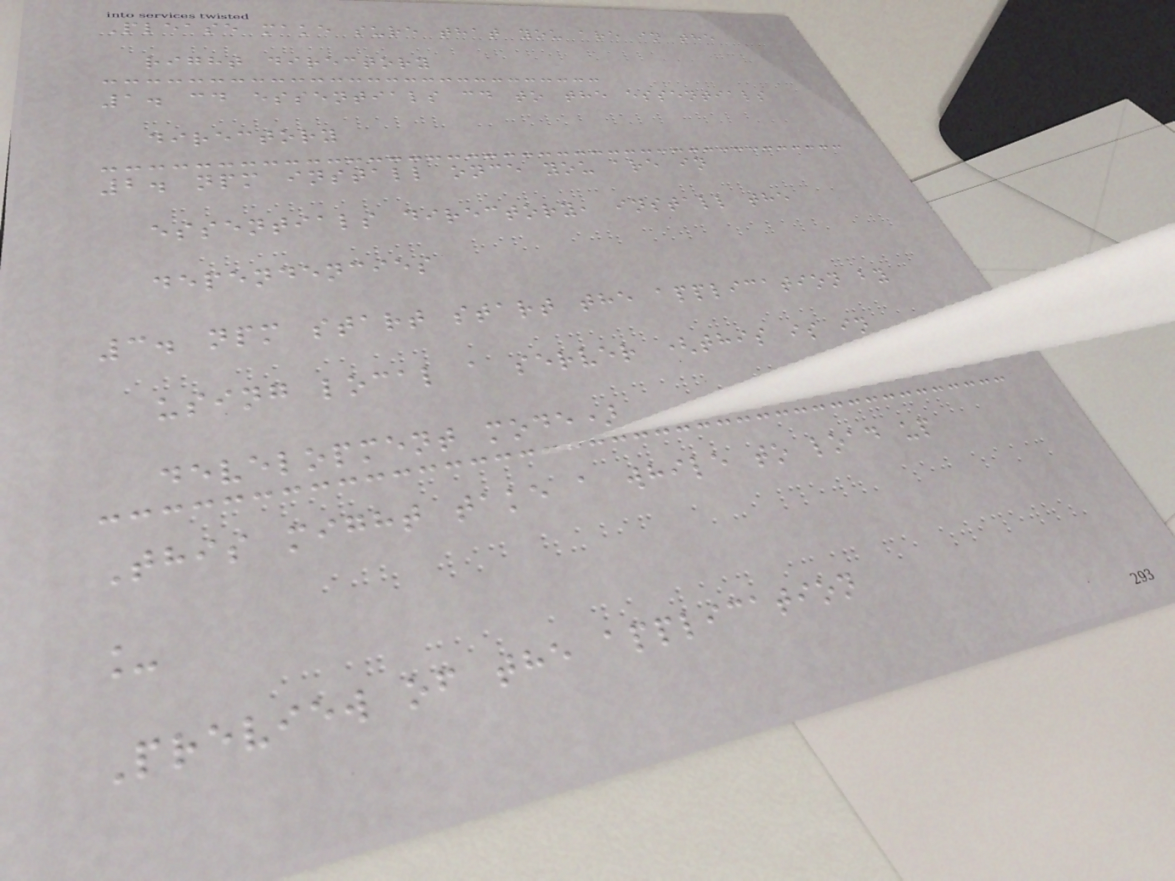Please make sure that you are in the
right directory
1. cd essentials cd to the essentials
directory
2. npm install once you are in
essentials directory, install the
dependencies
3. npm start start the application by
using local a server (this is in
development mode)
This might take a while to load up
_
Preview of the application
